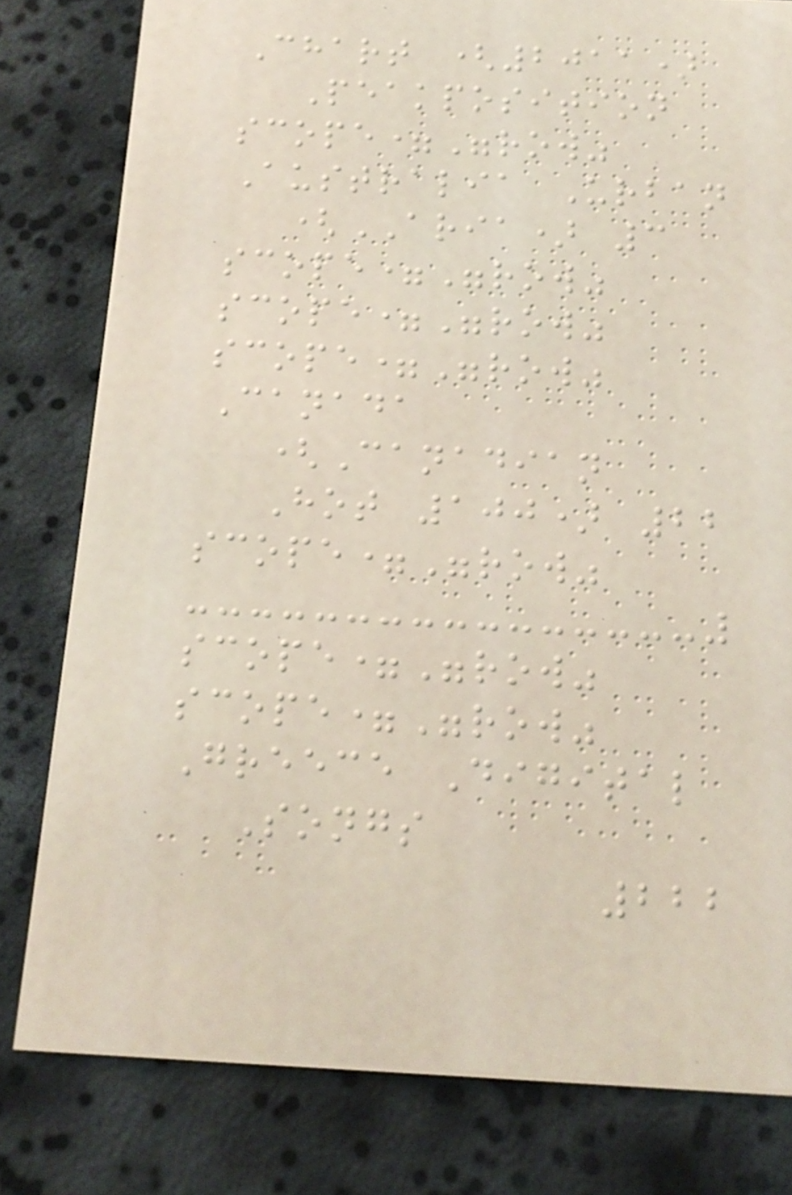Chart (2011)
Peakposition
scope="row"
Australia Urban
(ARIA) 3
scope="row"
scope="row"
scope="row"
Canada
(Canadian
Hot 100) 22
scope="row"
scope="row"
scope="row"
Greece Digital
Songs
222
